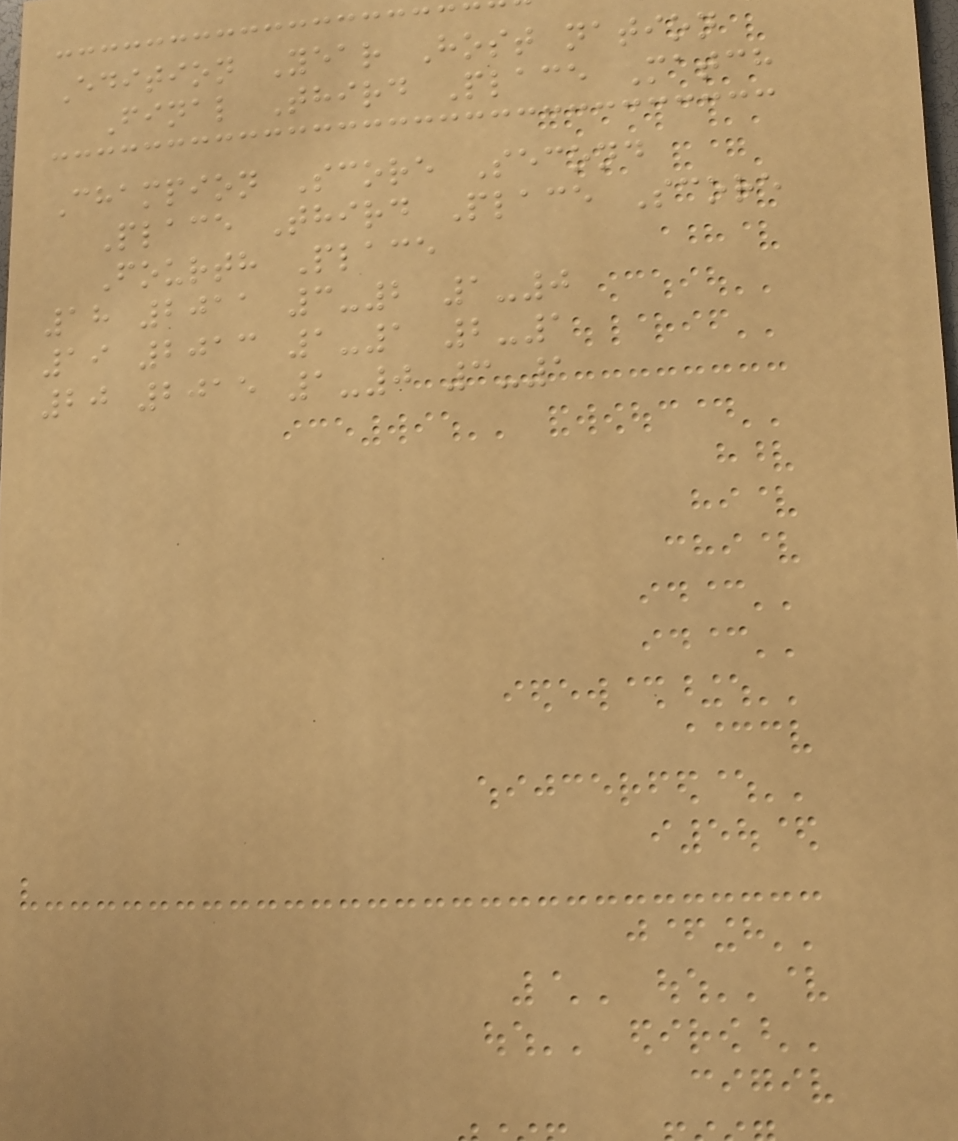Edition Year Host nation
Final Third Place Match
Champion Score Second
Place Third Place Score
Fourth Place
18 2011 3-2 1-0
19 2013 1-1 2-1
20 2015 1-0 3-1
